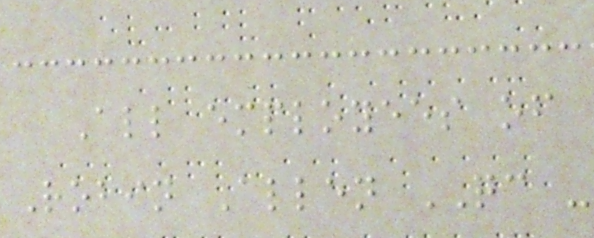All employees of
Robin Allen QC -
